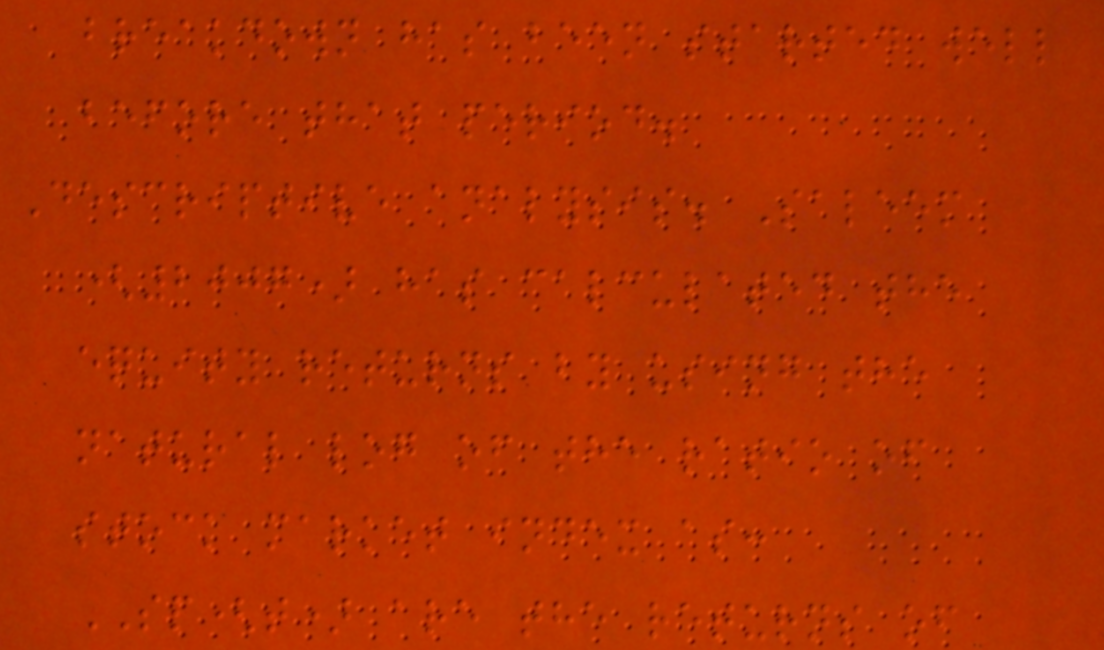breakdown has been started well
before that period.
Descriptive analysis. Saleem
(2007) has calculated the
equity returns by using the
natural log of the ratio of
stock market index as:
SP(t) are the returns of
